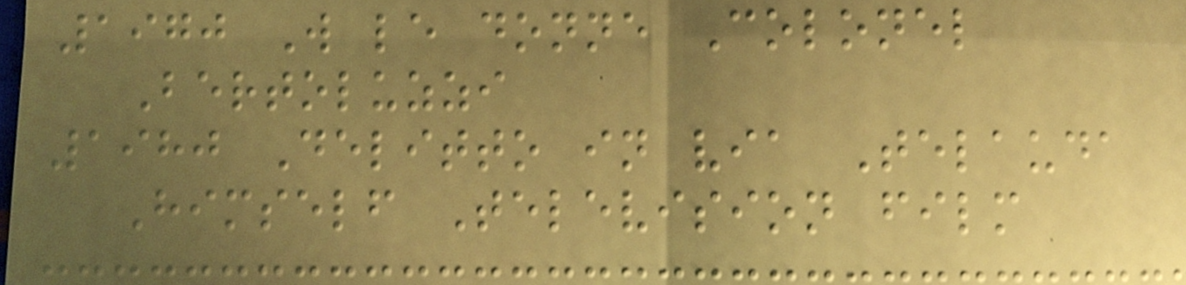1970 W le donne Colonel
Bertoluzzi
1980 Delitto in via Telauda
Himself Television film
